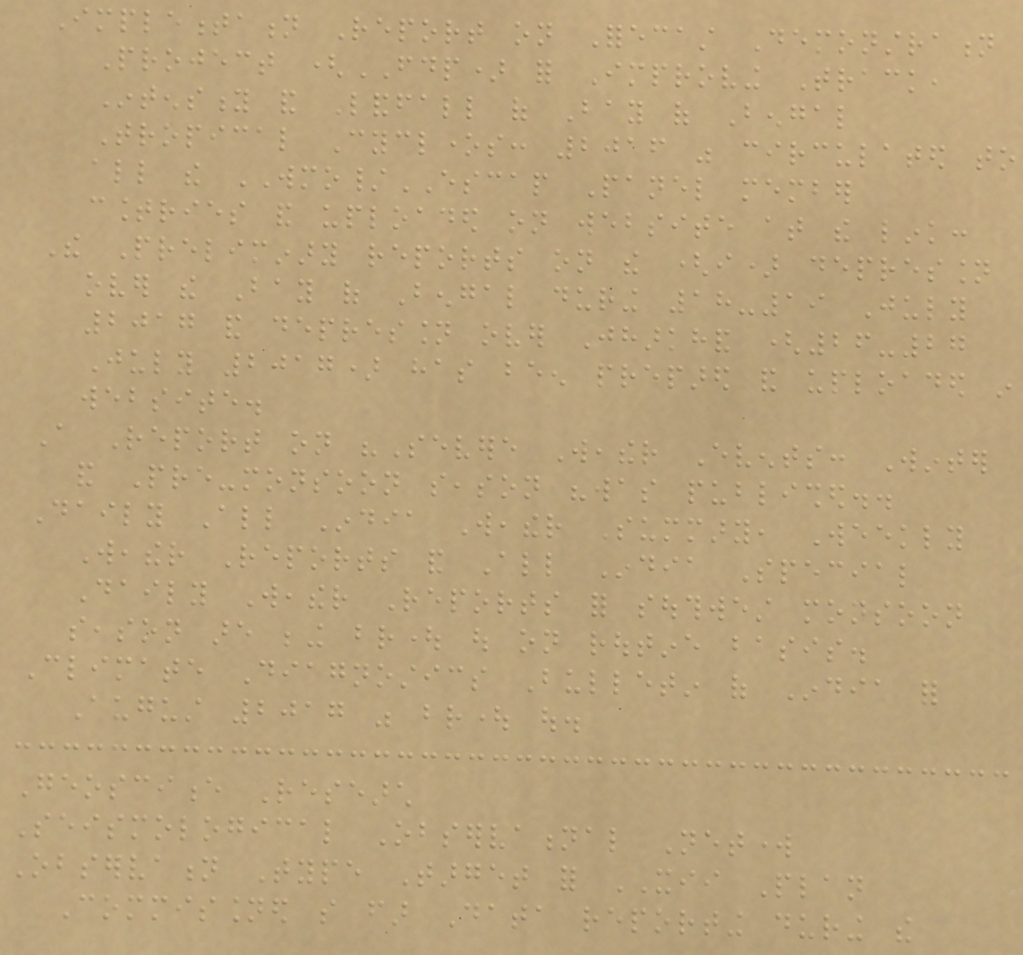Implementation Report on Forecast Demonstration
Project (FDP) for Improving Track,
Intensity and Landfall of Bay of Bengal
Tropical Cyclones: 2016 was circulated to
all the WMO/ESCAP Panel member
countries and uploaded on website at the link:
The Preliminary reports on the (i) depression
over the Bay of Bengal during 18-19 July
2017 and depression over Jharkhand (26-27
July 2017) has been prepared and uploaded in
website.
A Report on "Severe Weather Events: Winter
and Pre-monsoon season "was published..
Daily All India Weather Summary, Weekly
Weather Reports and All India Special
Daily Weather Reports for southwest monsoon
season are being brought out on routine basis.
Climate Diagnostics Bulletin of India for
August 2017 was brought out.
Geoscience Research
Seismological Observational Network
Observation Type Target for XII Plan
Commissioned so far Data reporting during the
